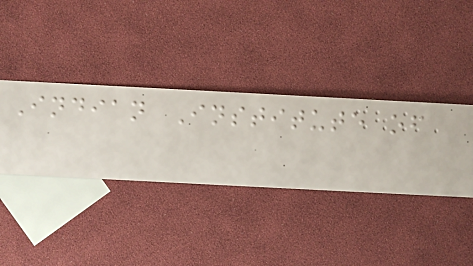Indian Institute of
